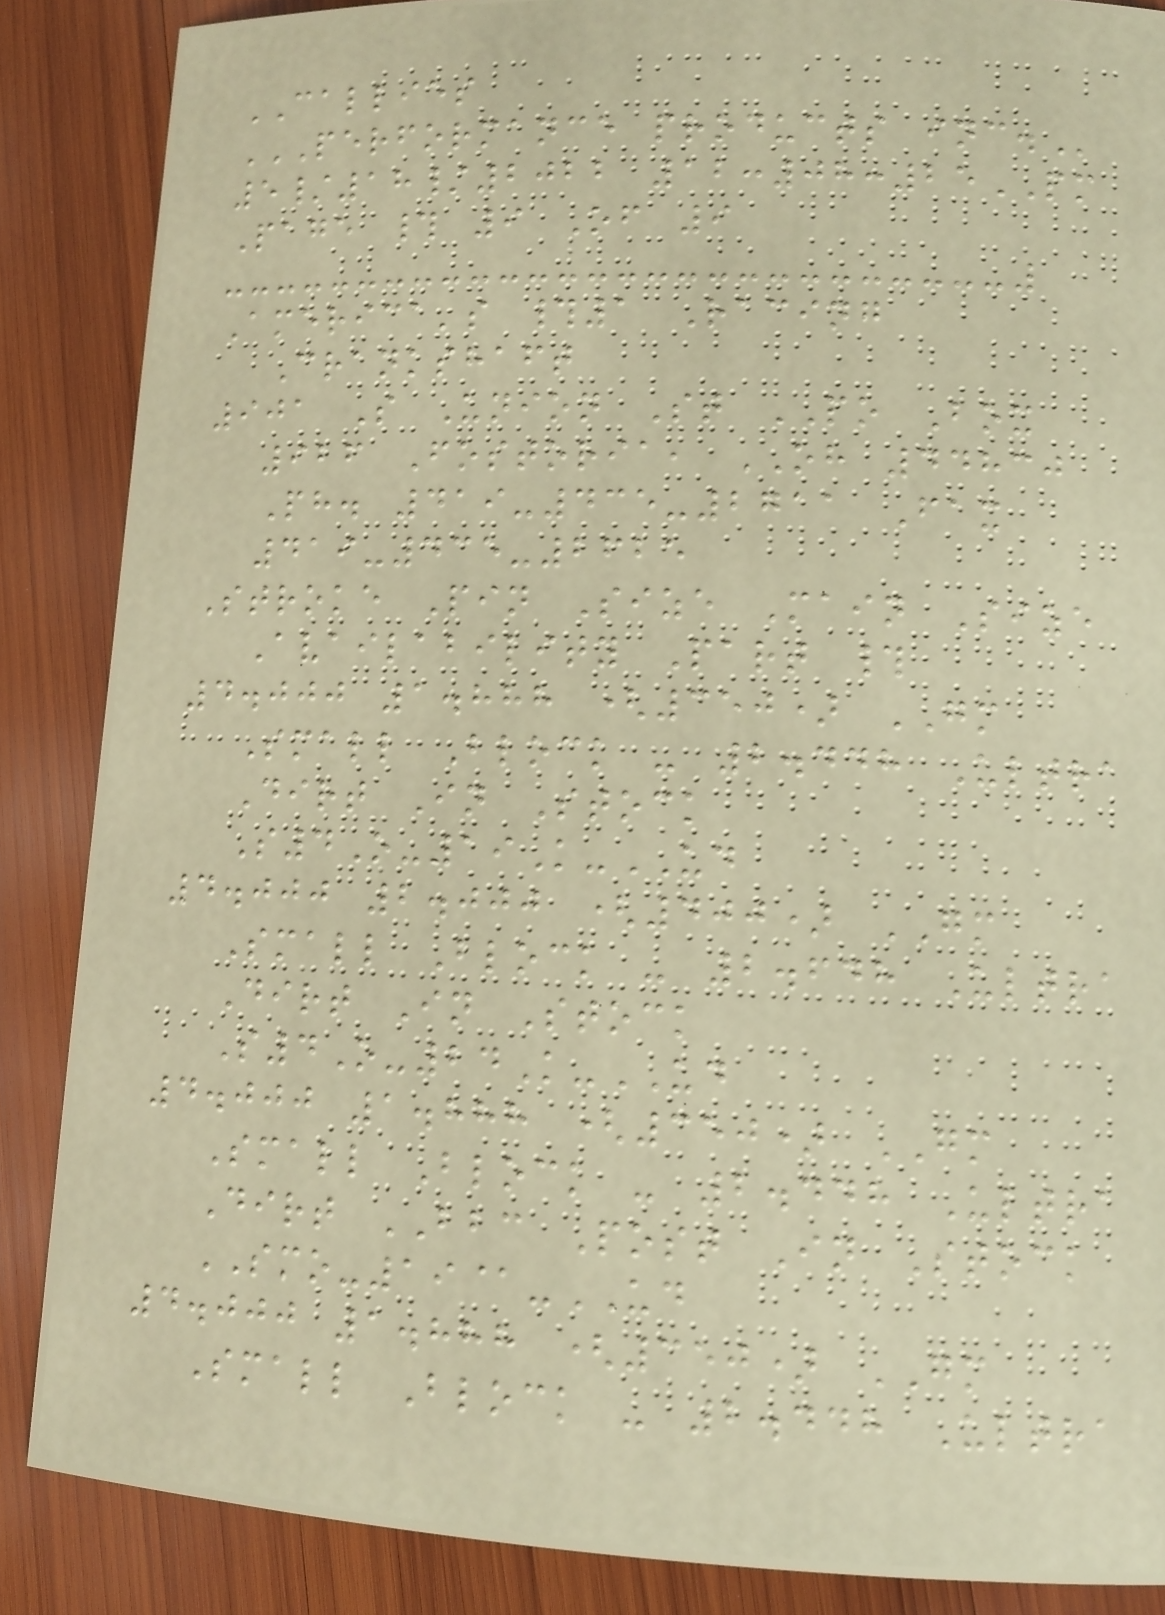CALLIES
PERFORMANCE PRODUCTS INC.
5/18/2022 12:08:25PM
Page # 9 Of 9
America's #1 Racing
Crankshaft
901 S Union St PO Box
926 Fostoria, OH 44830
Ph. 419-435-2711 Fax
419-435-2625
Stroke Pin Size Main Size
Availability Part #
4.000 1.888 (350) GM
Small Block - 2.448 Ultra
Dirt In Stock
S4O-19K-UD
4.000 2.000 (400) GM
Small Block - 2.648 Ultra
Dirt In Stock
S4O-24K-UD
4.000 1.888 (350) GM
Small Block - 2.448 Ultra
Dirt BBC Post In Stock
SMO-19@-UD
4.000 1.888 (350) GM
Small Block - 2.448 Ultra
